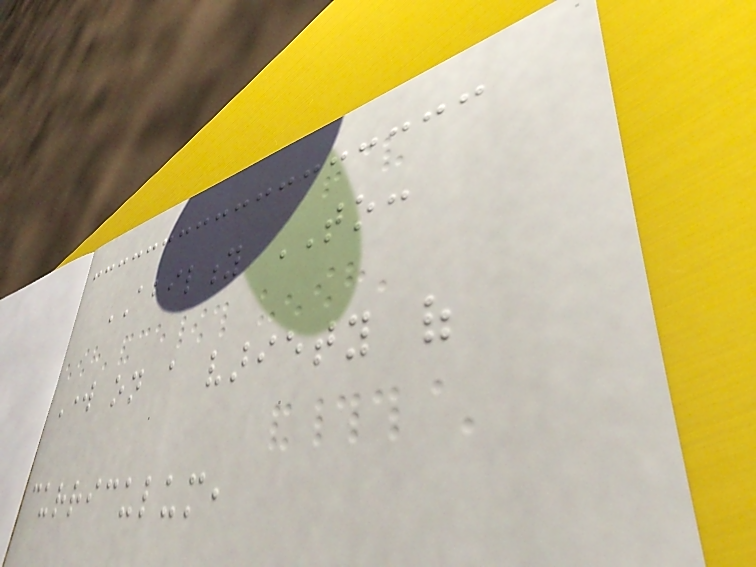ABILITY TO:
Work on a variety of
curriculum,
